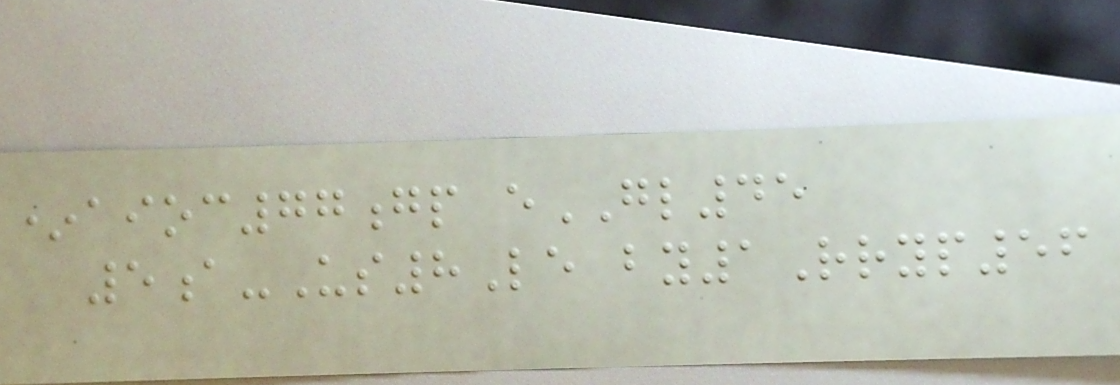*aioc77gp eGL45
5a-Us8Le by1Rryp56
